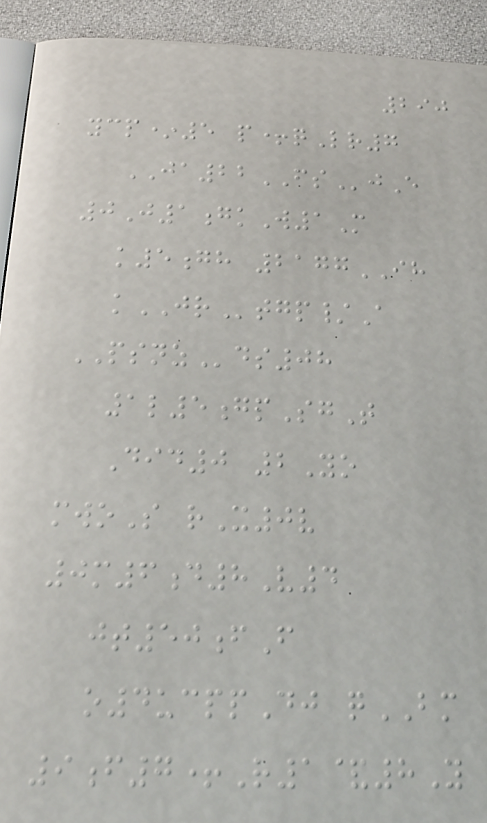290
ycp*5 p+qLr7
JA22FSjE
0J1gkW1M
k5gh 2177IH
kJRtgp/A
PSNZds08
1l5gpSgT
Did0 2Yo
mwoS rX0v
0m6d8V4
jt50fF
o4ucppDj qBM
9f7+R1&8Y
